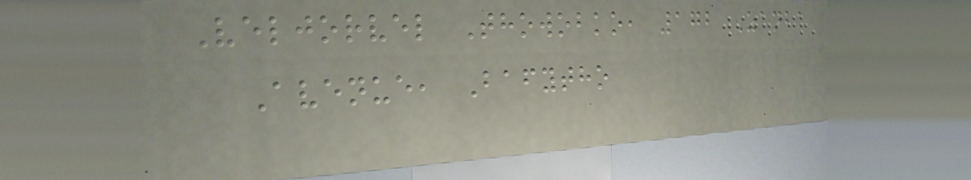Veljorvel Thowobko, 172 Zanba
Avenue, Bafytho
